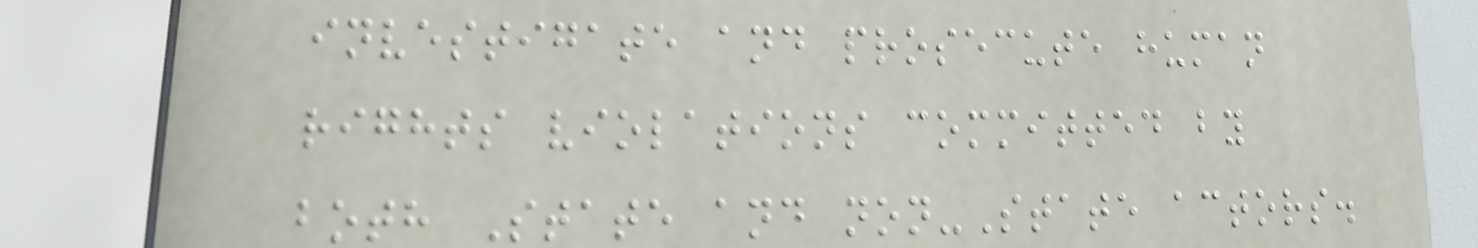investigate and prosecute human
rights violations committed by
both State and non-State actors.
